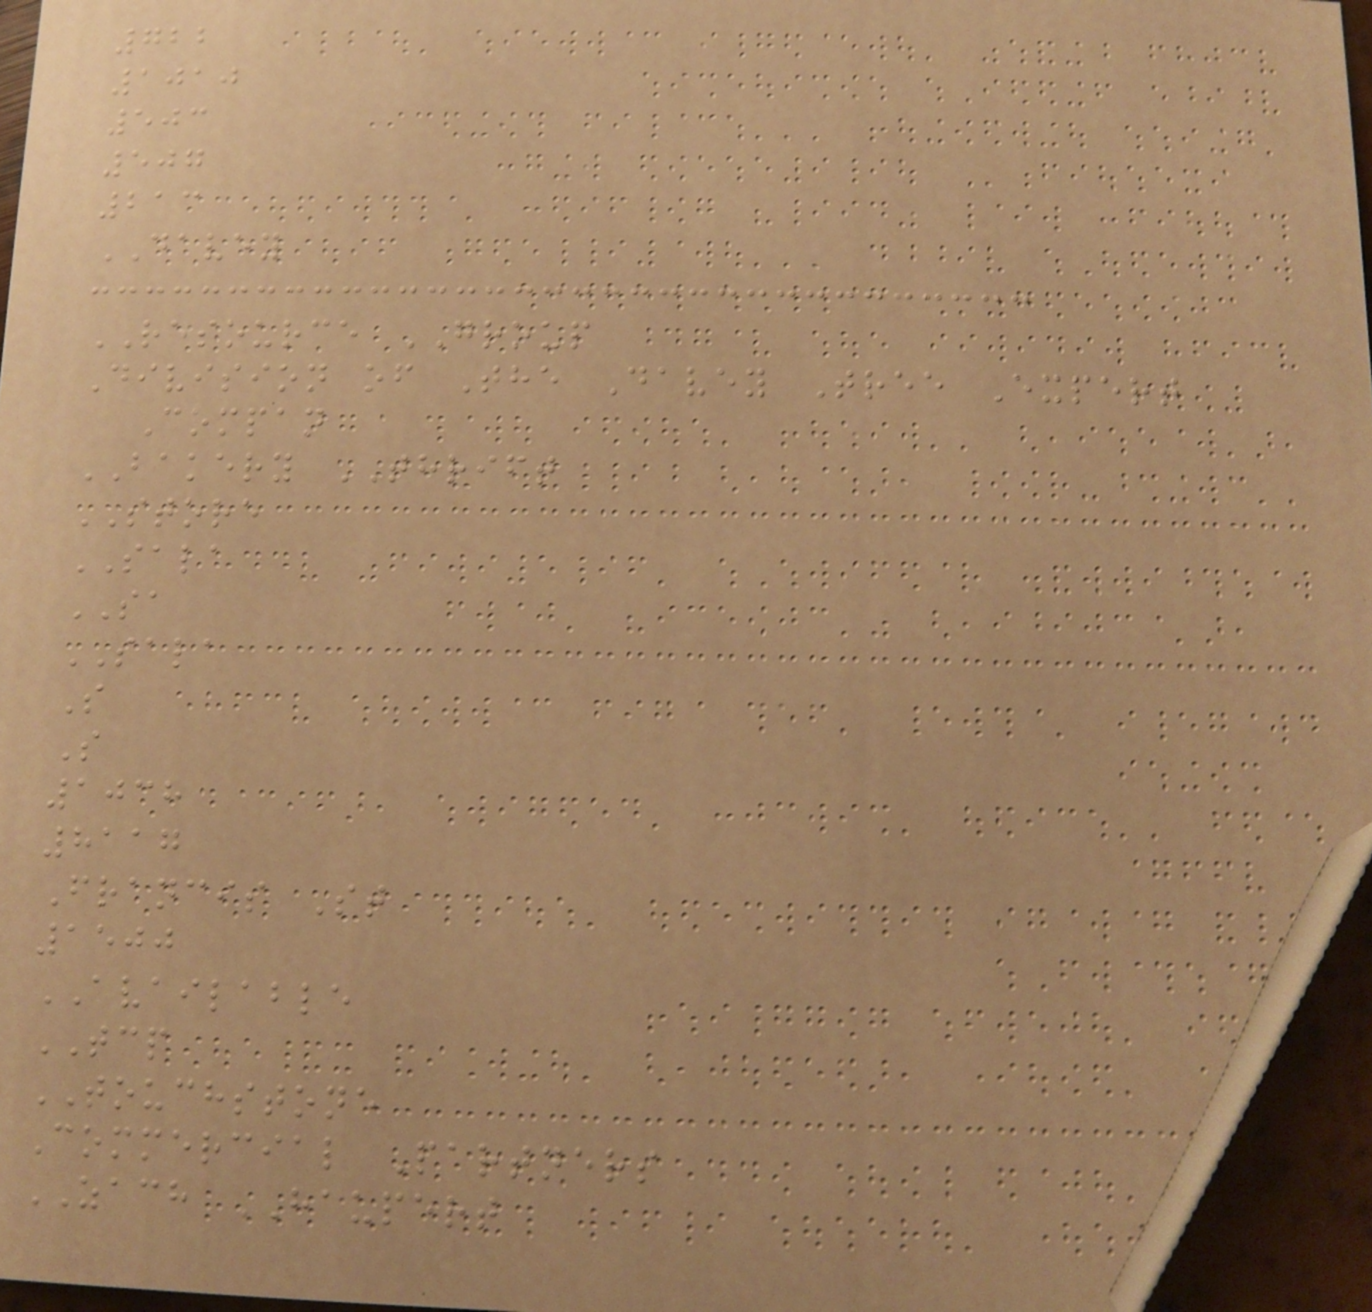722
1010
503
507
213
DAVEY
RESOURCE GROUP
Division of The Davey Tree Expert
Compan
BAKERY THRIFT
STORE
SALA
SA
SALA
S
S
1038
8117
Francis St
1500
AVAILABLE
TCP
TOUCHSTONE
Commercial Partners
ZACH HAUPERT
